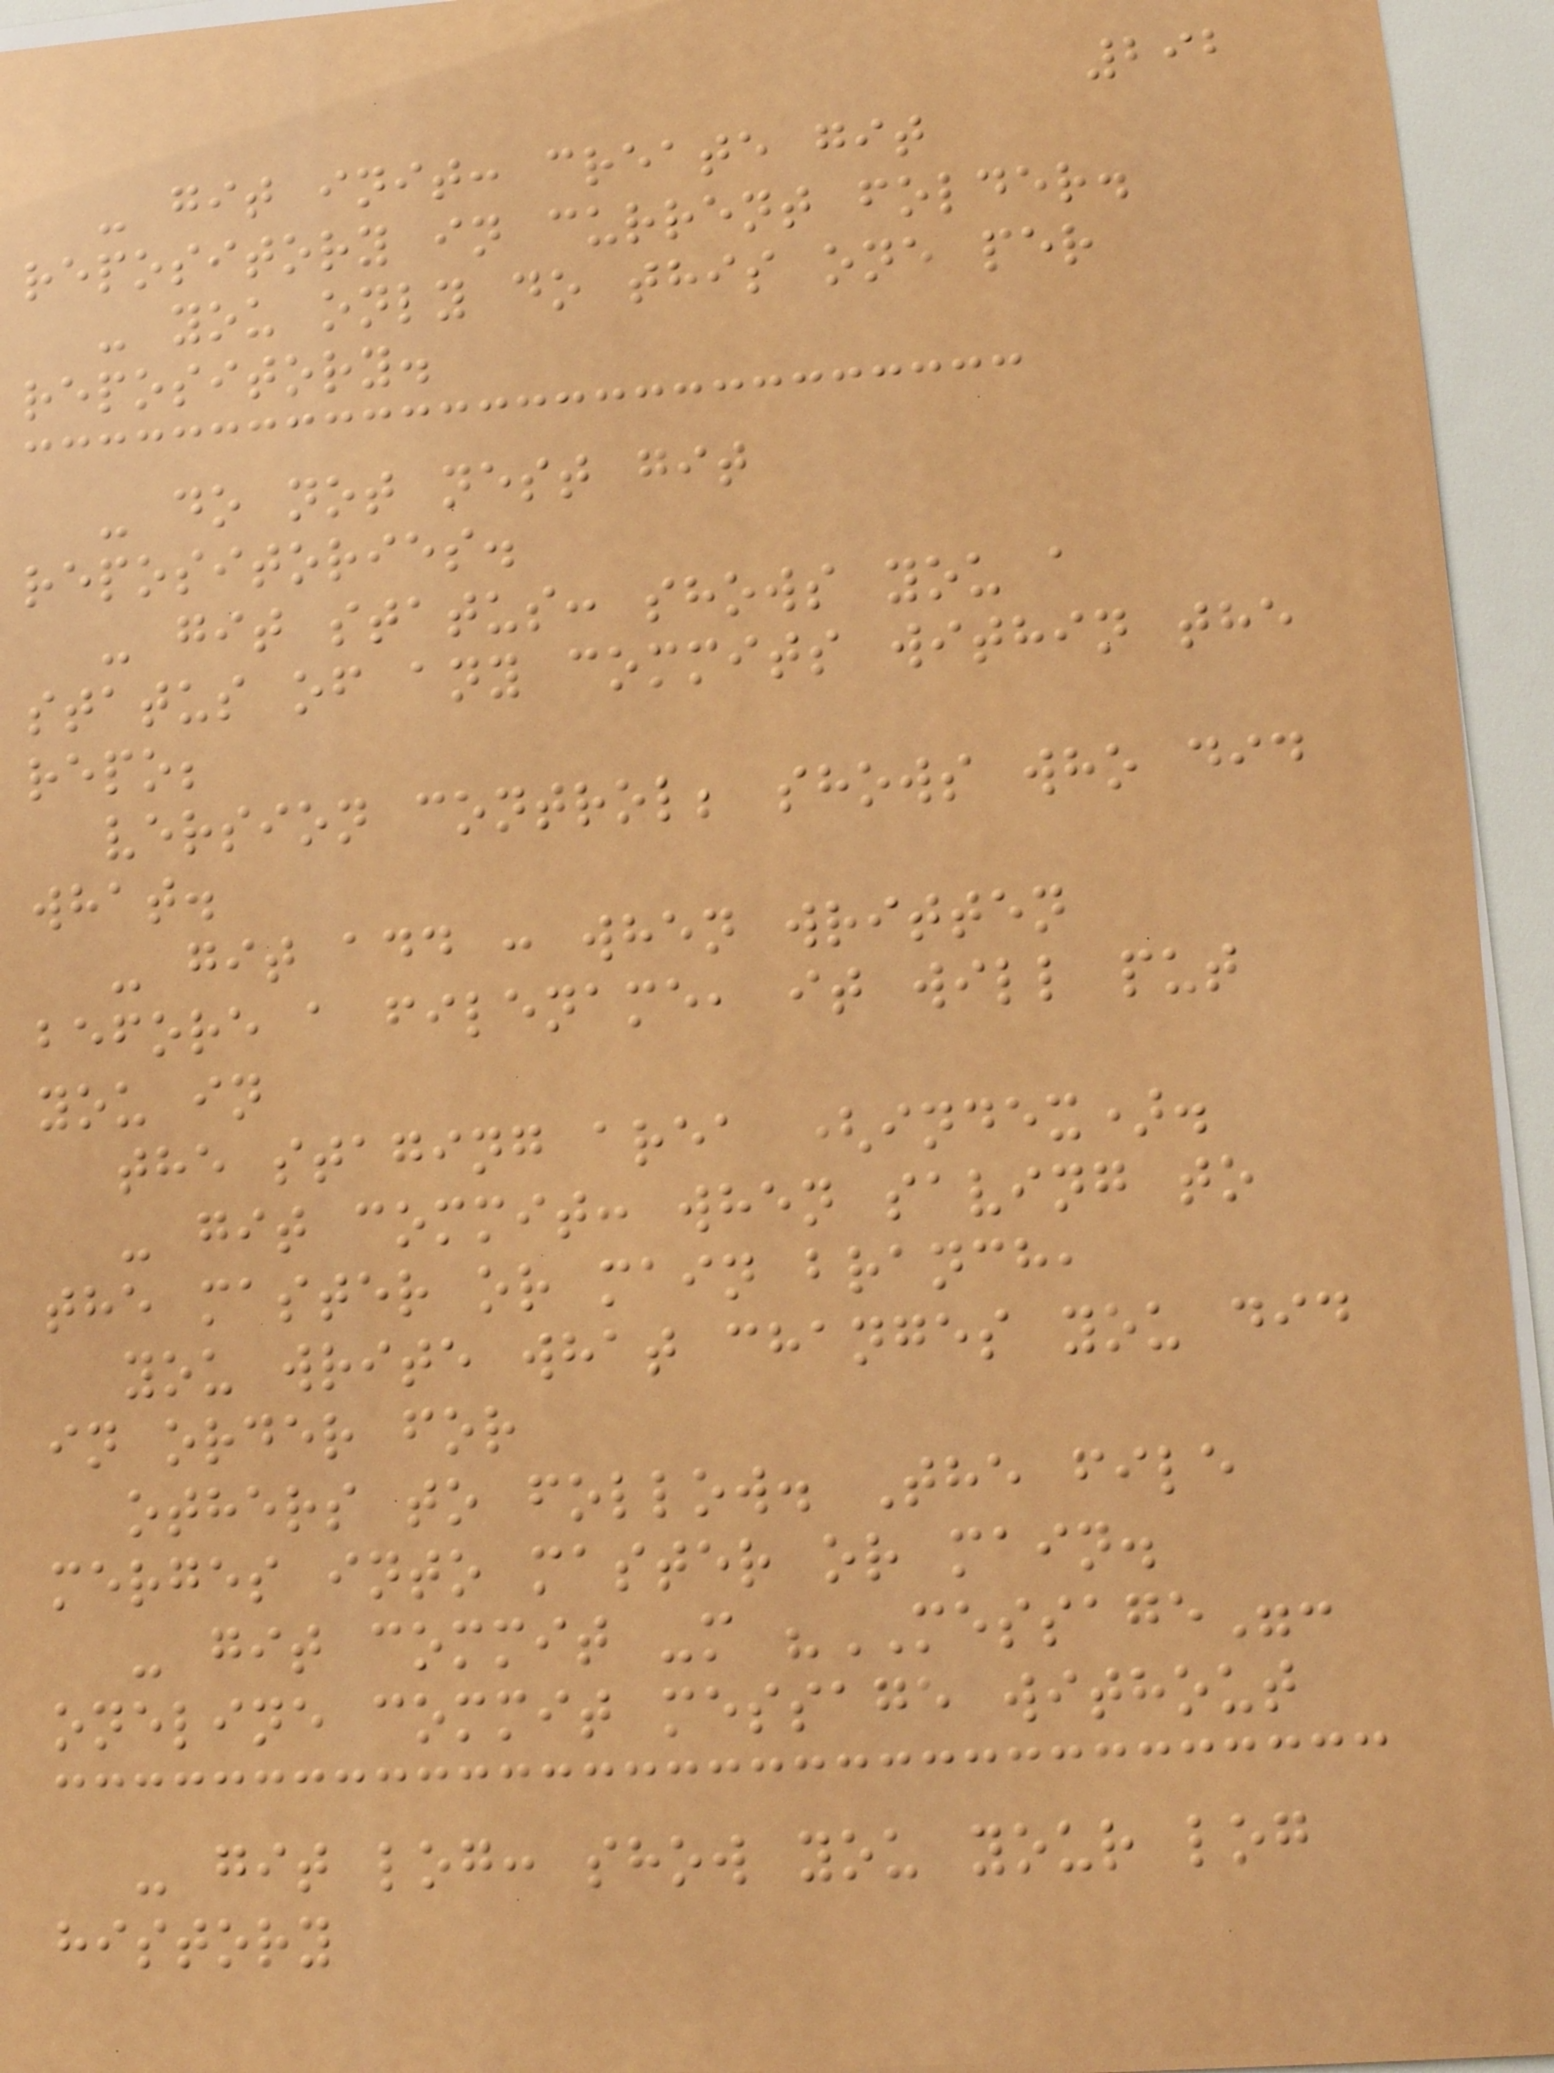292
- git init: create git
repository in current folder.
- you only do this one per
repository.
- do not nest git
repositories.
- git status: shows you a
status of any commits within the
repo;
version control; shows who did
what.
- git add : when written
before a filename, it will put
you in
the staging area (index).
- git commit: when saving to
the master or main branch,
you write what changes you did
in order for
others to follow. The file
merges into master or main.
- git commit -m "MESSAGE":
oneline commit message without
- git log: show you your log
history
